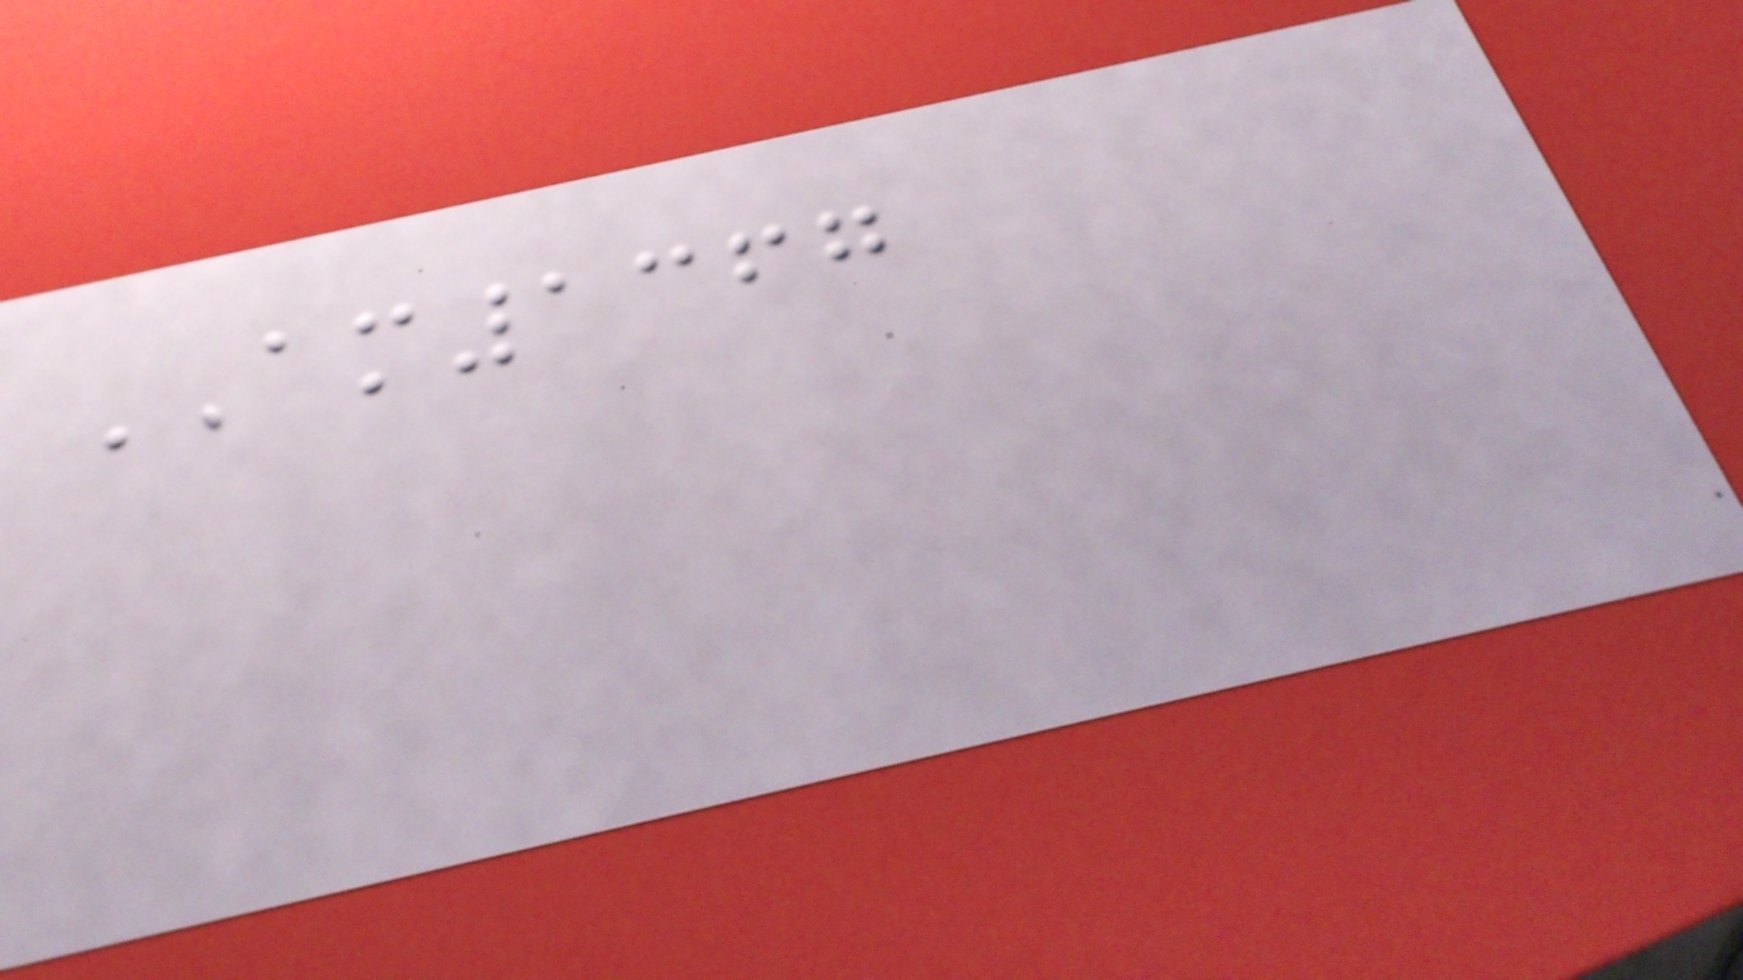AM1367
